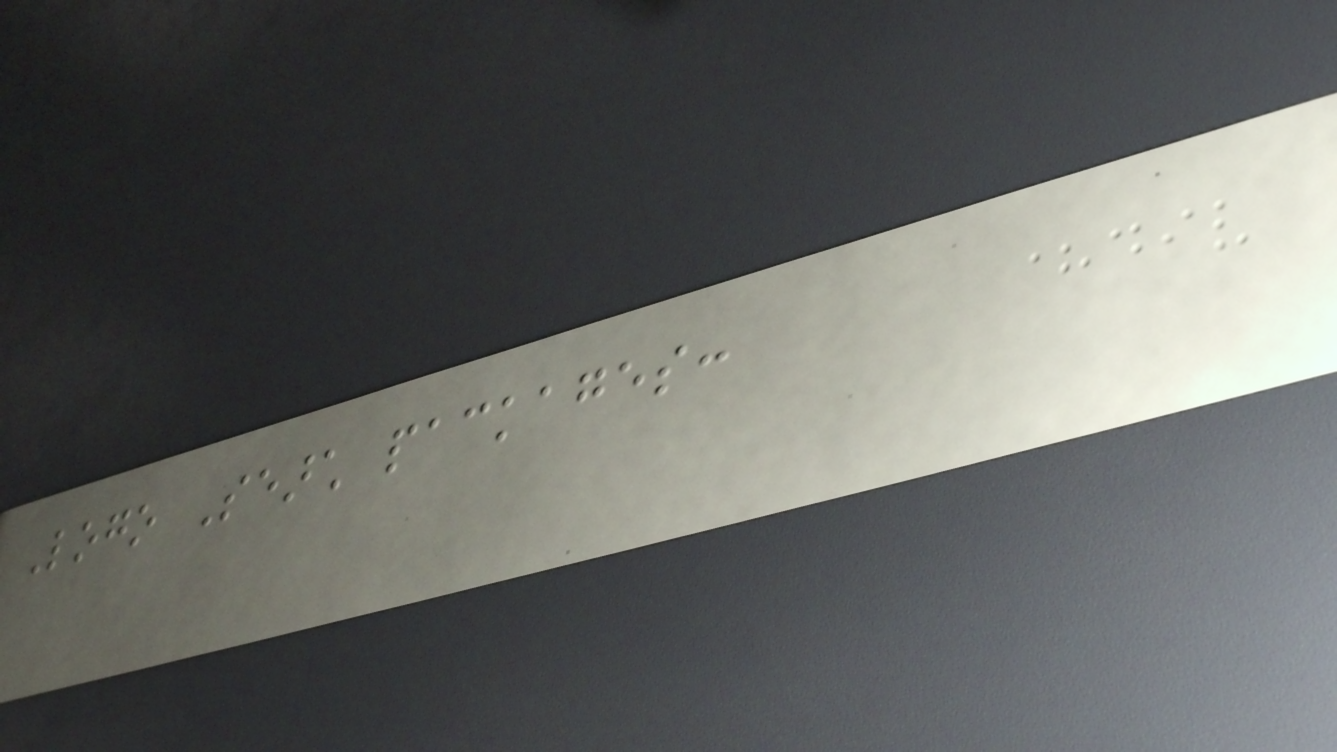Logo Search packages:
